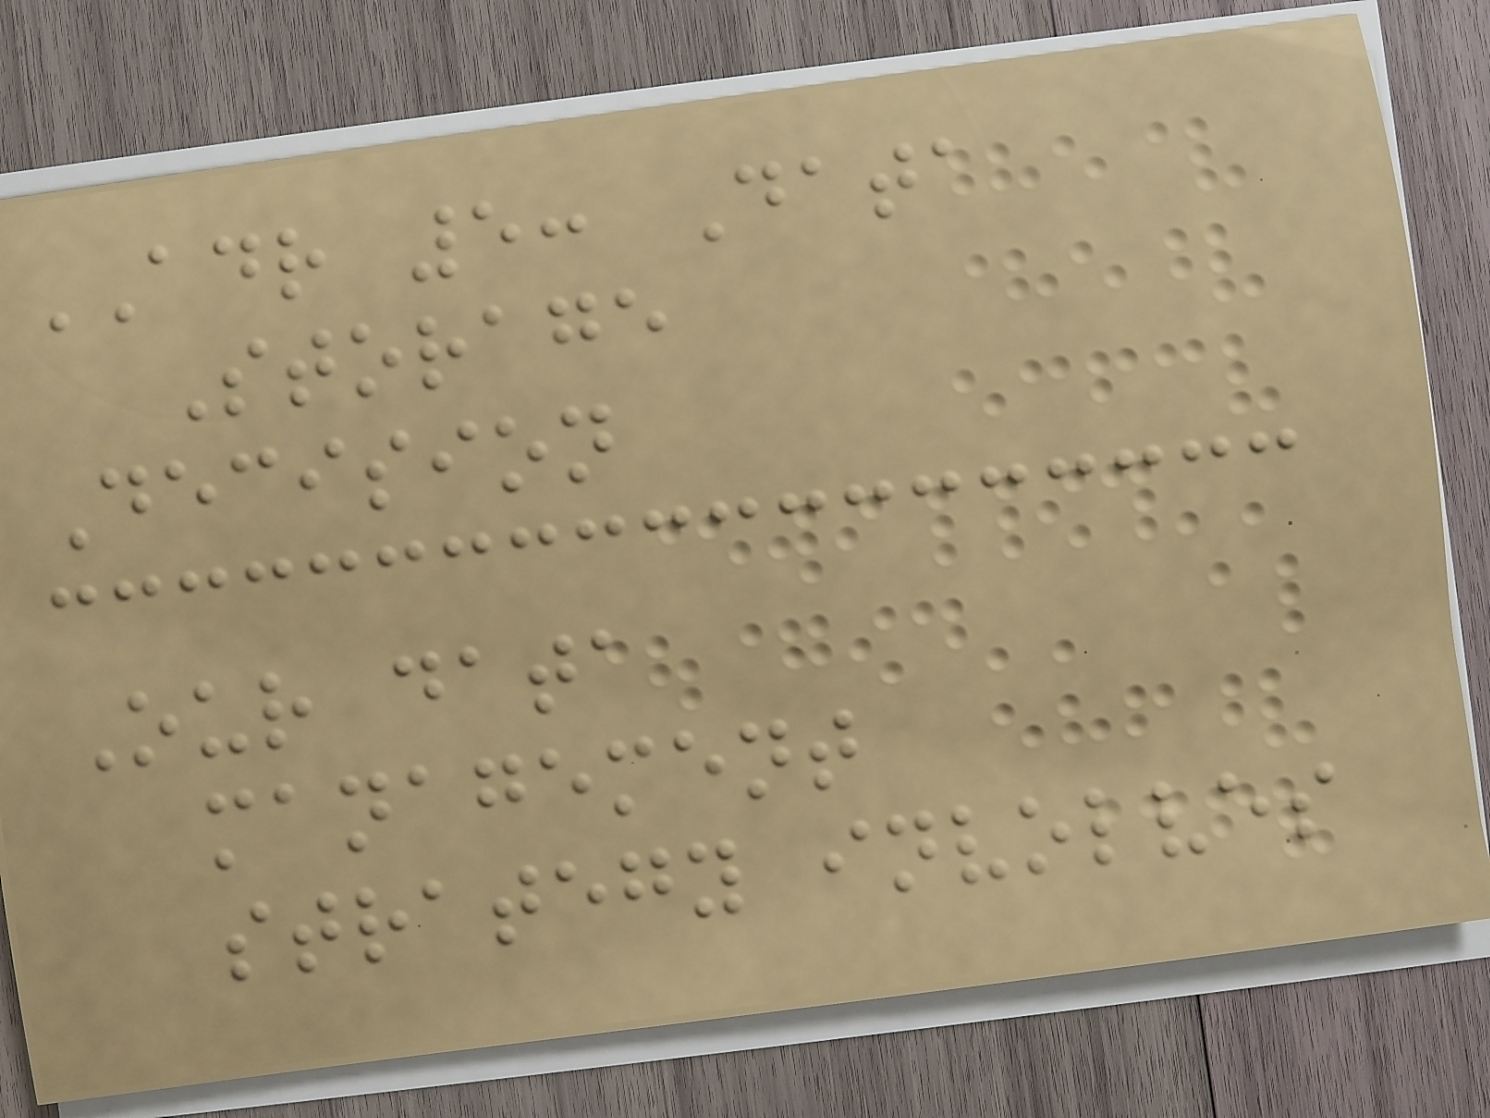ADR 5: Data
Storage
Decision
Our data
management
strategy involves
